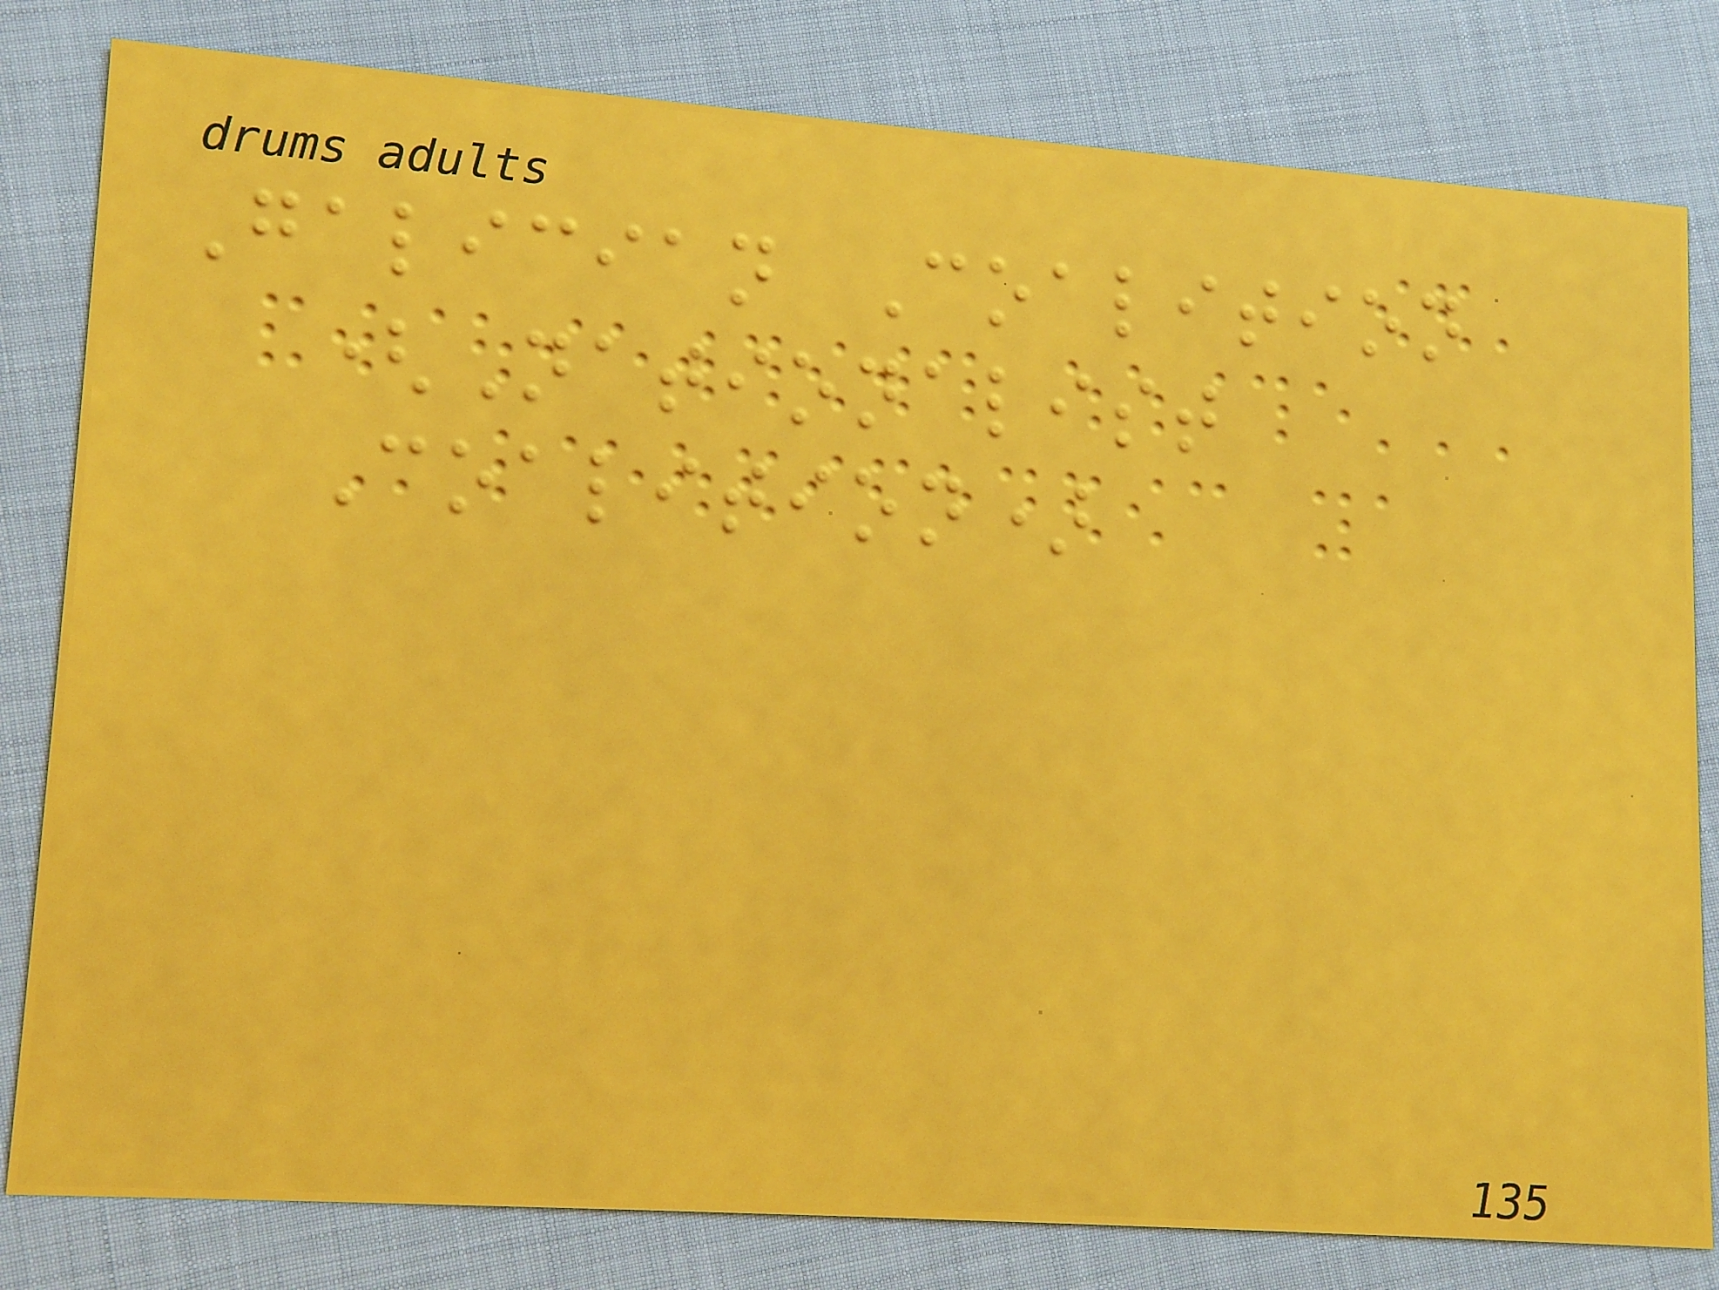Galician Coalition
(Nationalist
Coalition)
